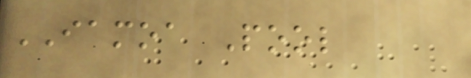IAMOA Pool
